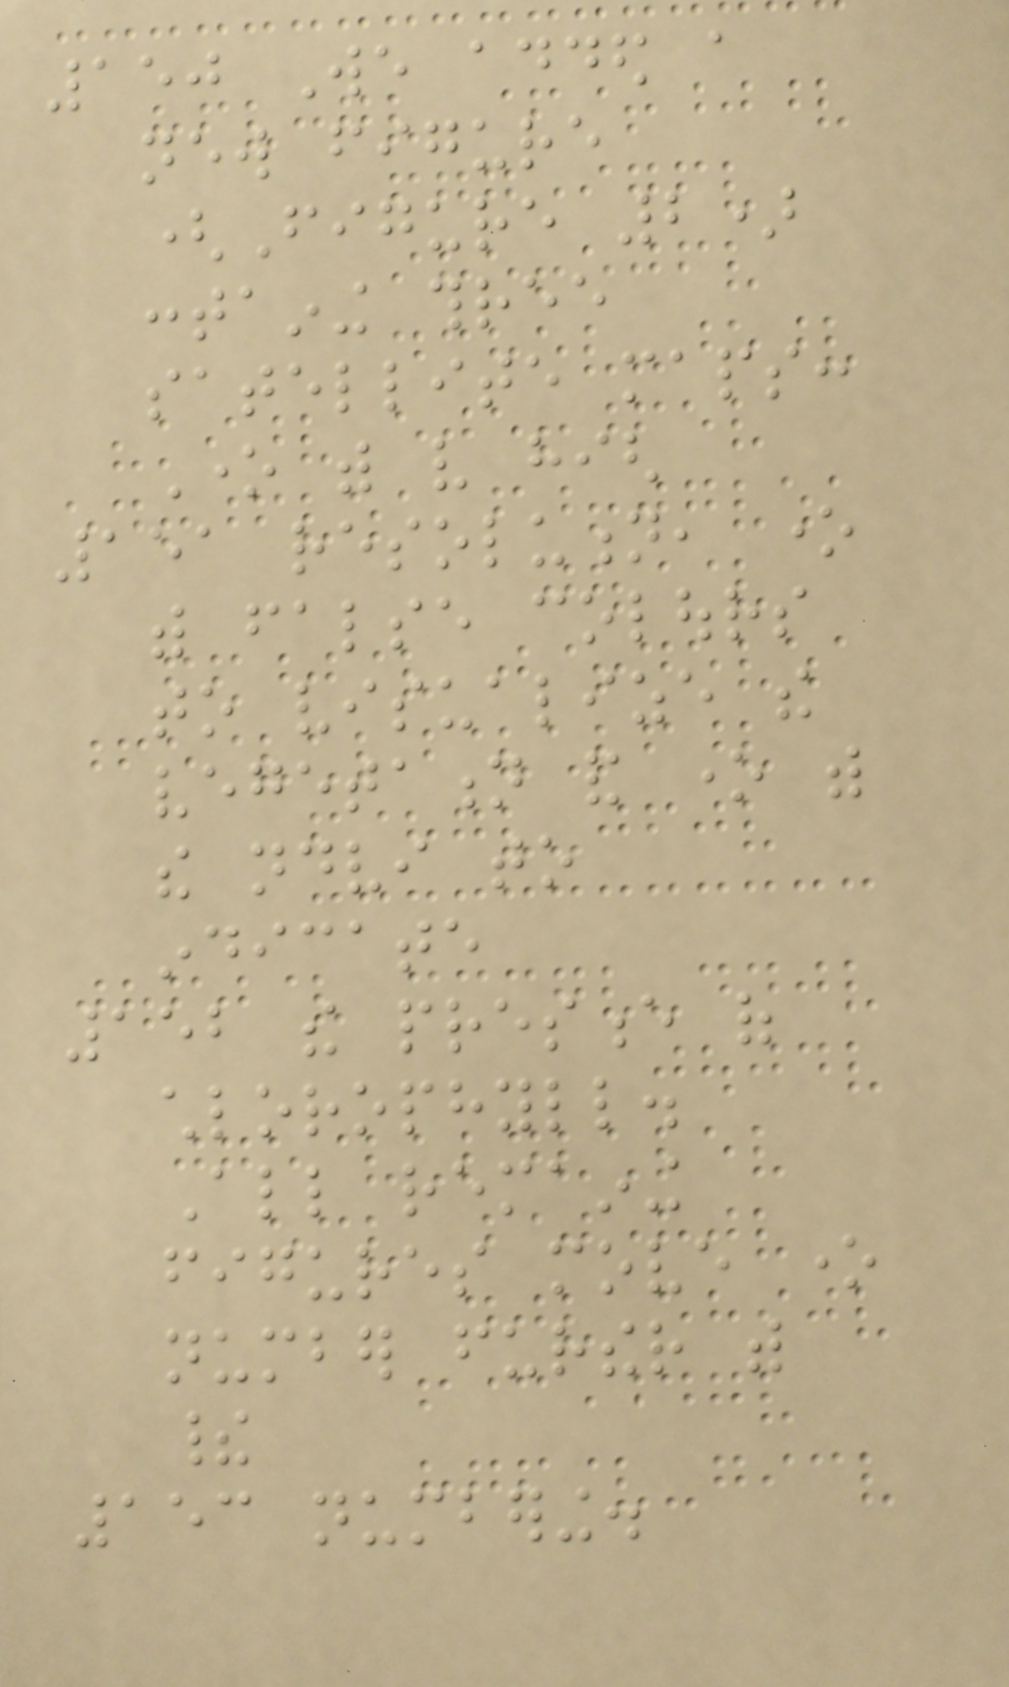150 We added a
new figure
(Figure 2)
containing three
satellite maps:
One with very high
151 resolution, one
with false colours
to visualize the
vegetation and one with
the ndvi to
indicate
152 the presence of
chlorophyll.
All remaining
figures move one
number further with
their
153 numbering.
